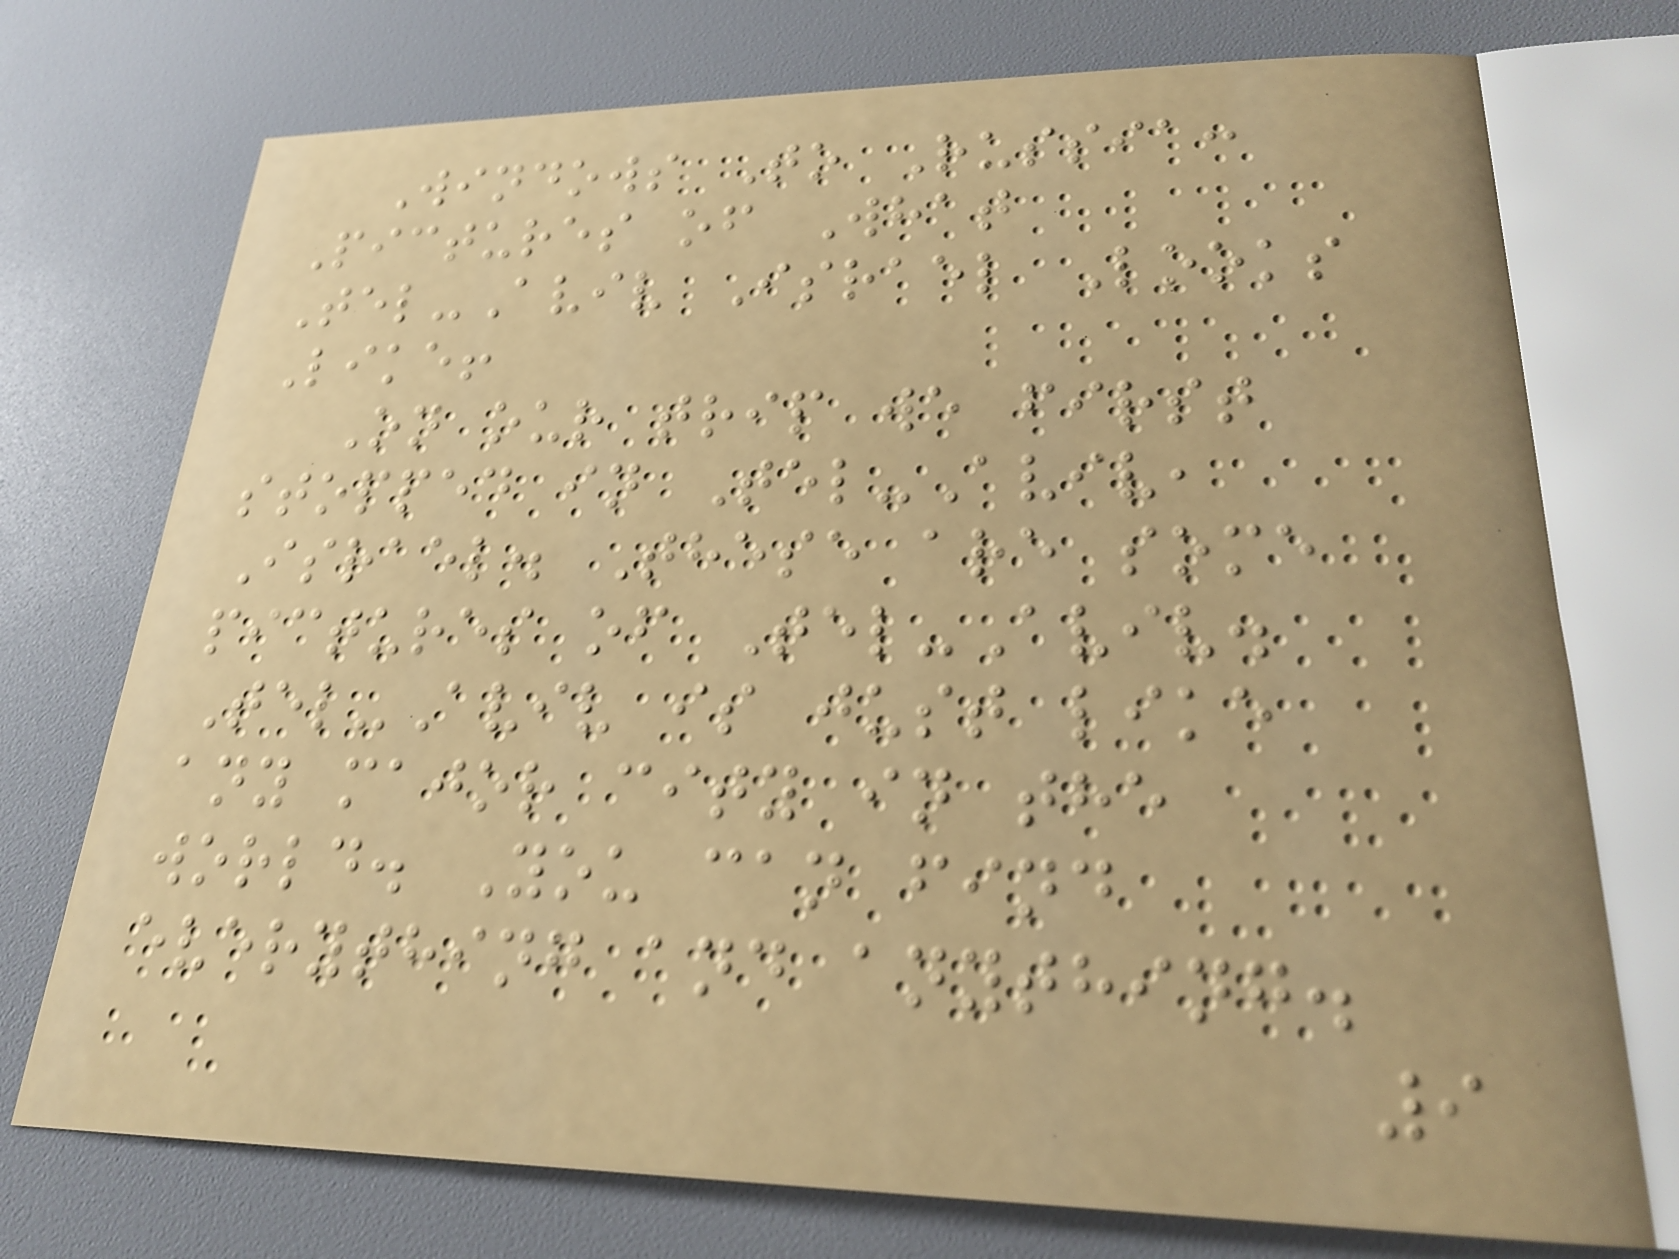Windows To Russia:
Pictures of What
Tel-Aviv Israel Looks
Like!
On our trip we first
stopped in Tel-Aviv,
Israel. These are some
pictures of Tel-Aviv.
Tel-Aviv is just like
any major city in the
world. You can find
everything and anything.
9
